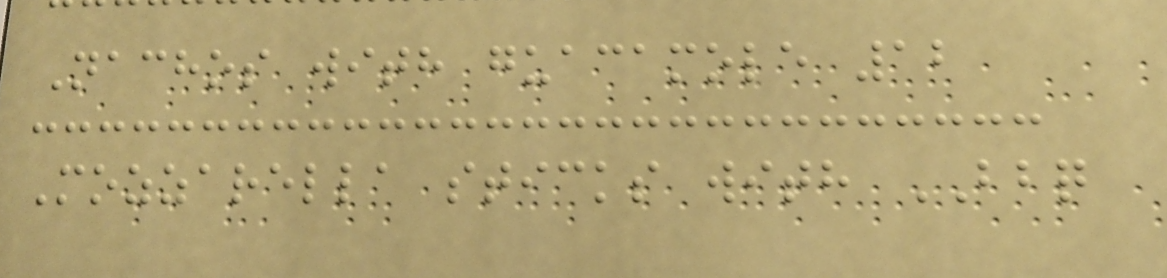Nachos with guacamole 12
Mozzarella sticks with BBQ
